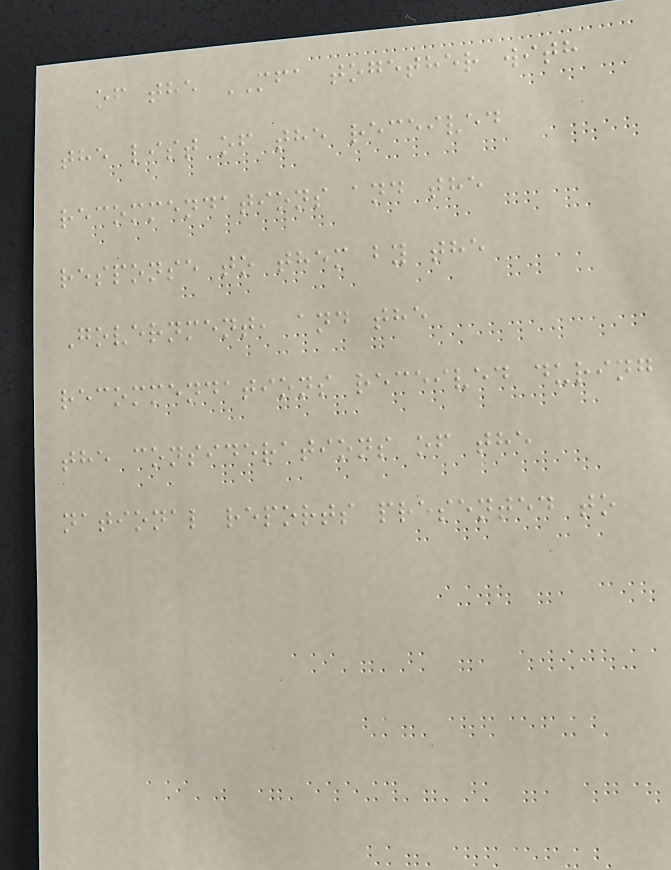of the MFA together with
the list of the received
recommendations and the
response to them by the
Government, and the
recommendations received during
the considerations of the
national reports presented to
